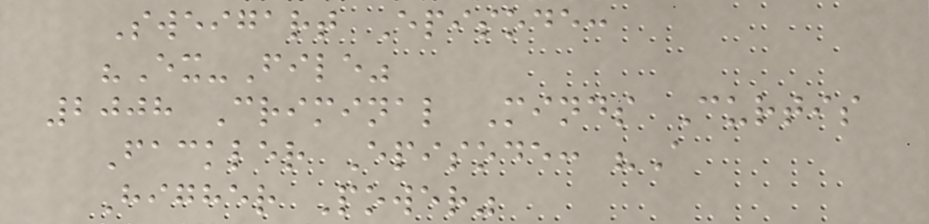Sweigart Episode:
"Ex-File"
2008 Criminal Minds Curtis
Fackler Episode: "A
Higher Power"
